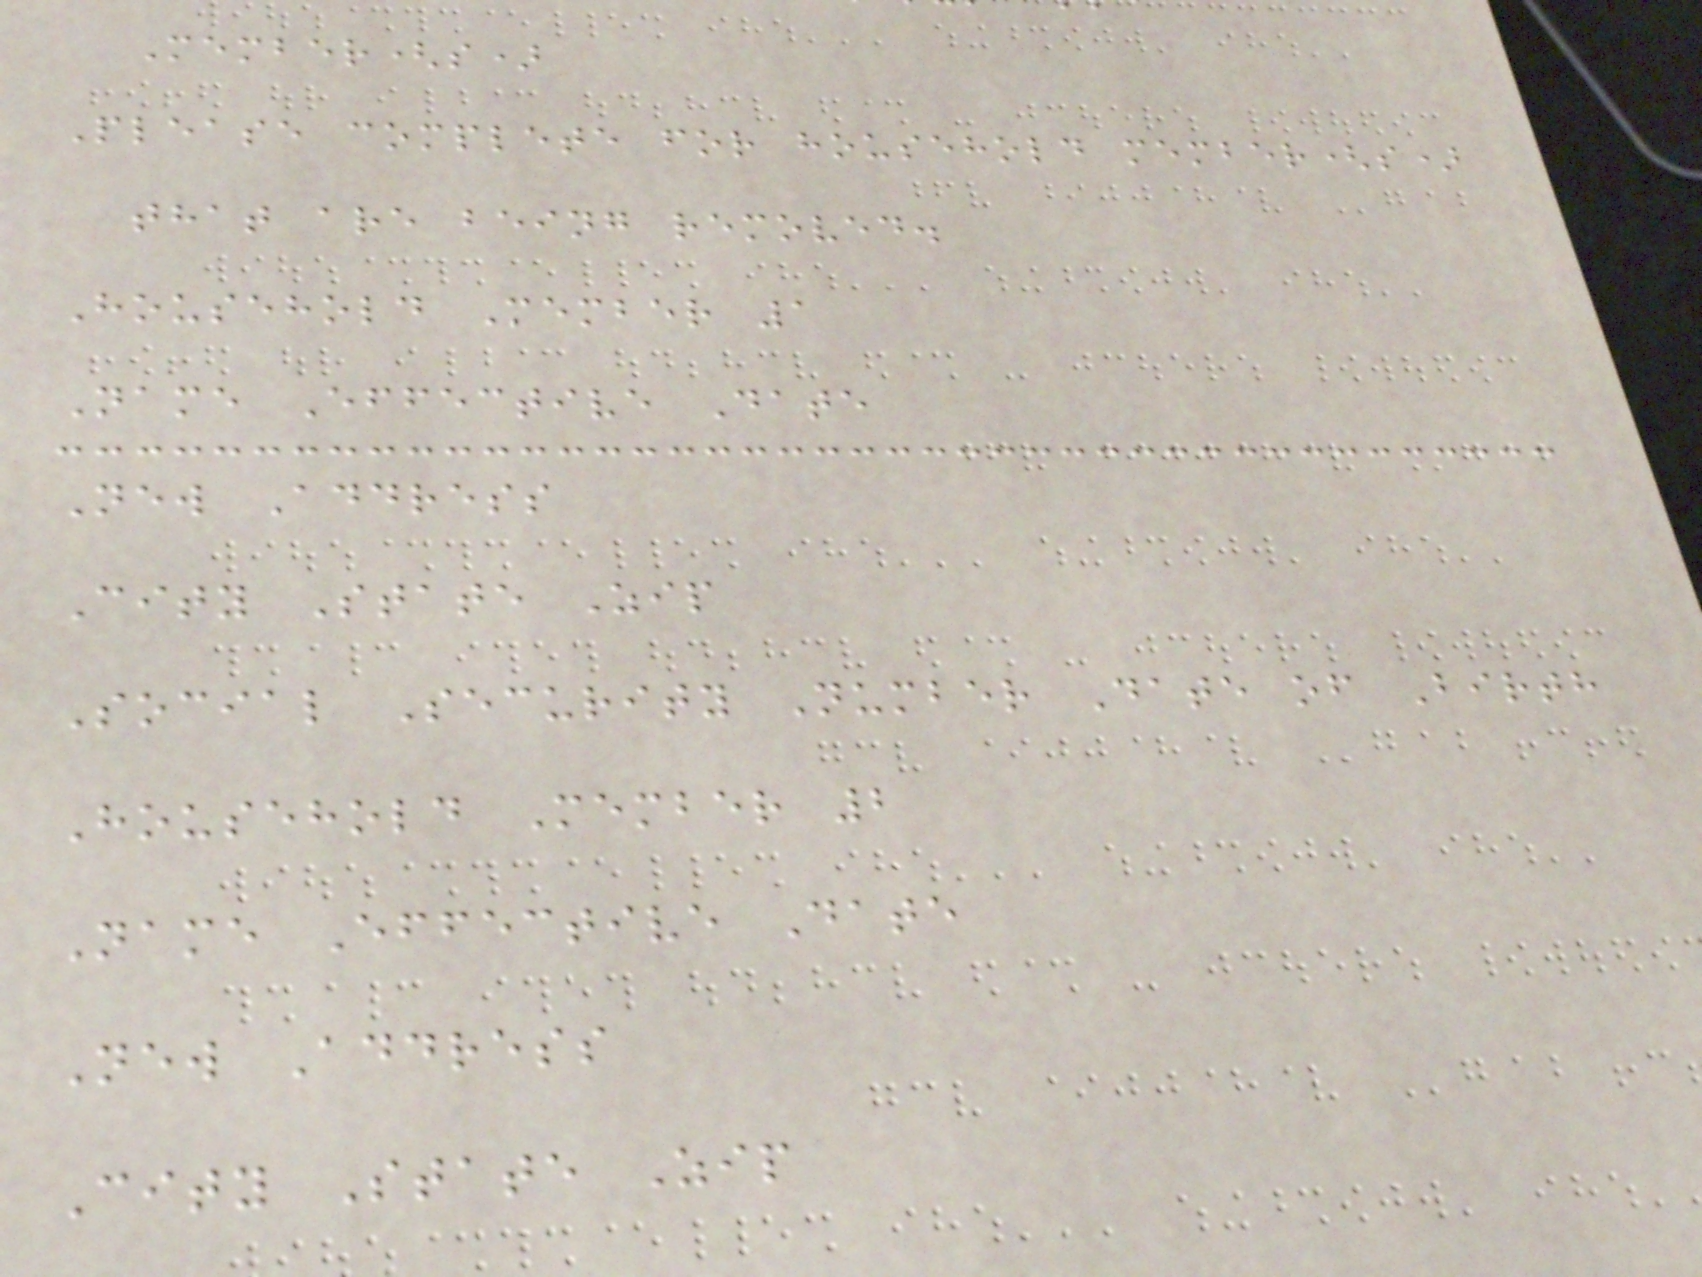Member(s)
Please complete for household member(s)
that are being removed.
Household Member 1
Name Effective Date
New Address
City State Zip
Social Security Number Date of Birth
Household Member 2
Name Effective Date
New Address
City State Zip
